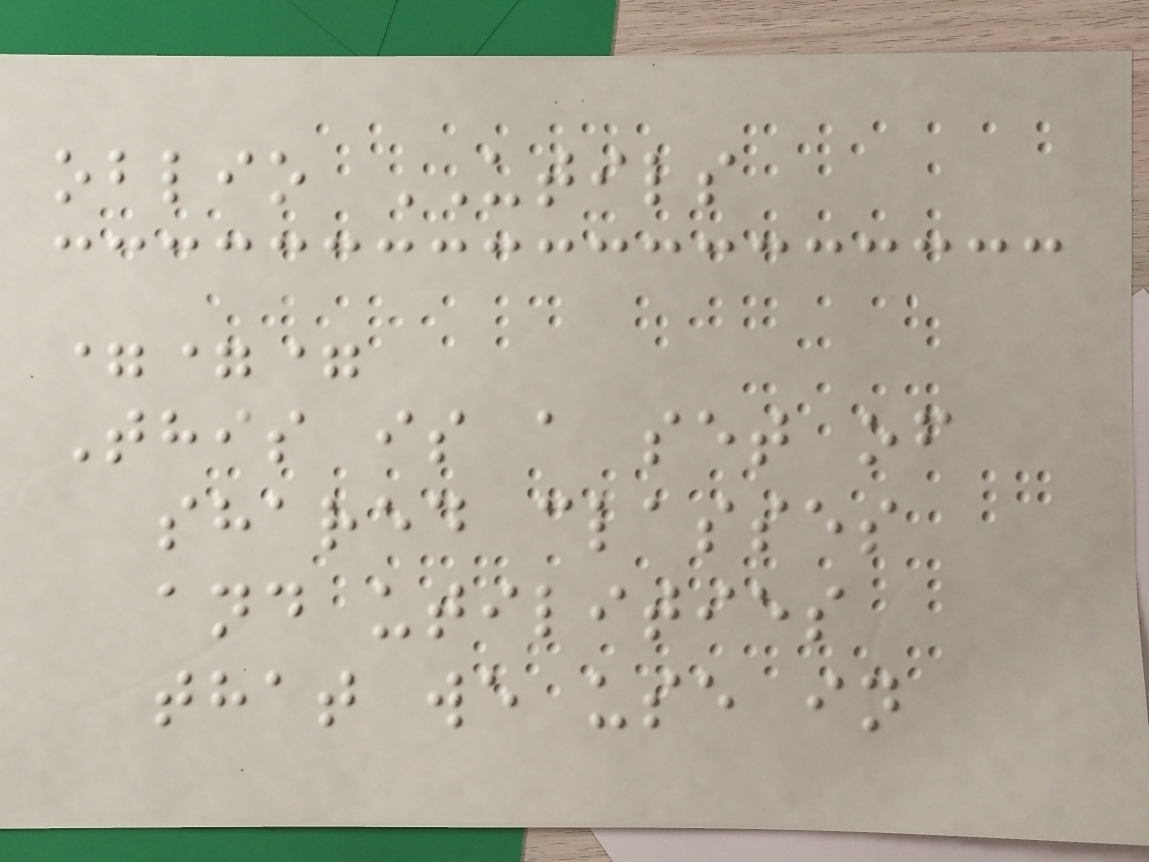oblio UTILS
===
This is a set of
shared classes
and utilities
that we use in
